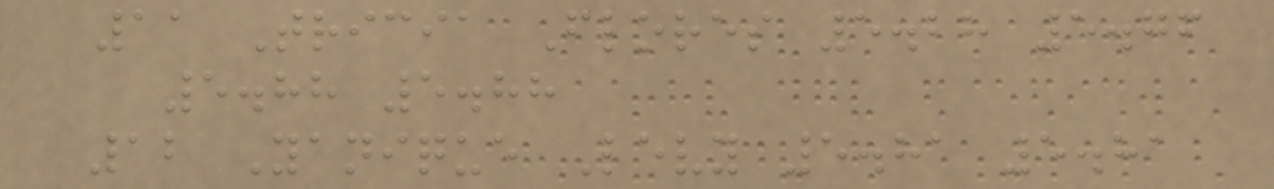11 Tricia Flores 5.28 5.76
5.88 5.88
12 Yanique Levy 5.81 5.81
